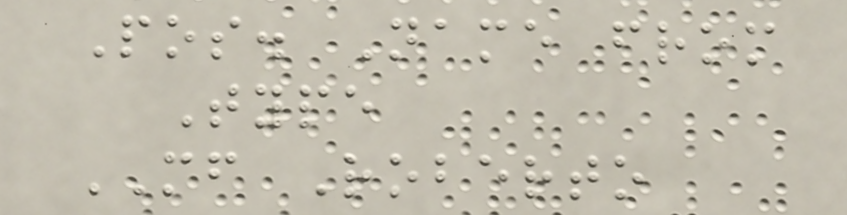Pos. Name from
Type
MF Roberto
